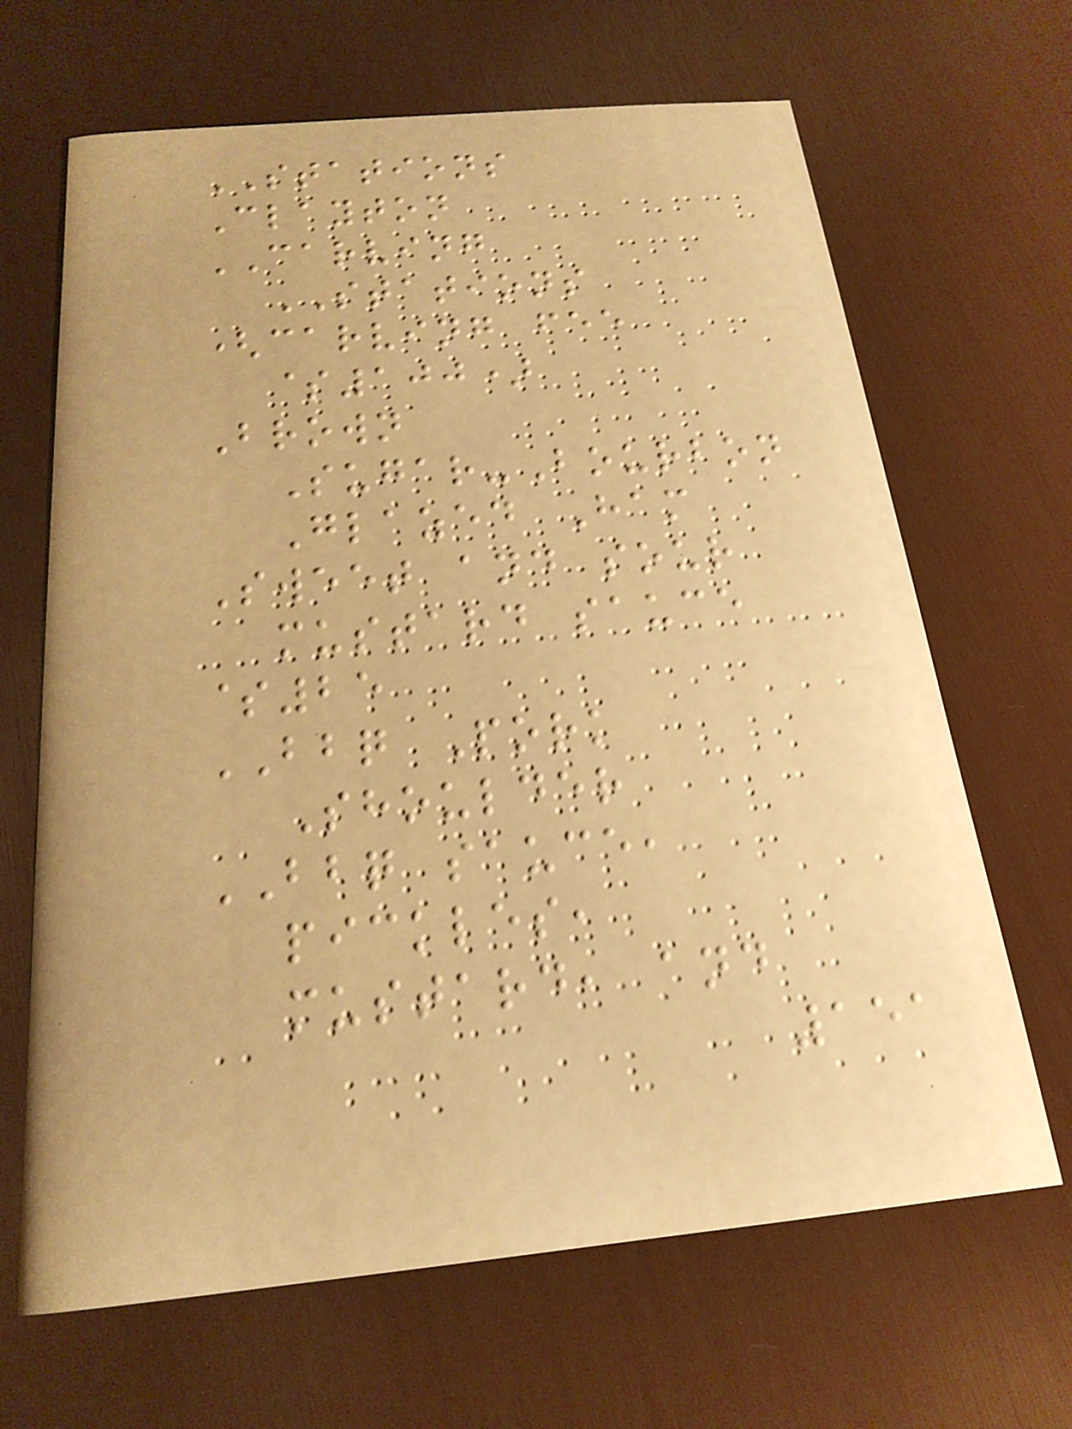STATIONS
Clayton
CARVING
STATIONS
(carving fee
$100)
Brown
Sugar-Bourbon
Glazed Ham
Sweet and sour
mustard sauce
$25
BBQ Pork
Shoulder
BBQ sauce,
pickles,
mustard, and
151
